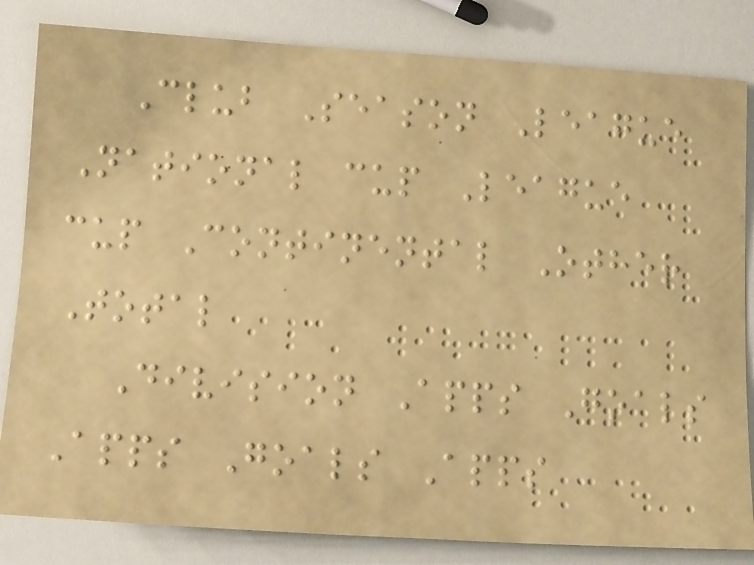Club Season League
National cup League
cup Continental Other
Total
Division Apps Goals
Apps Goals Apps
